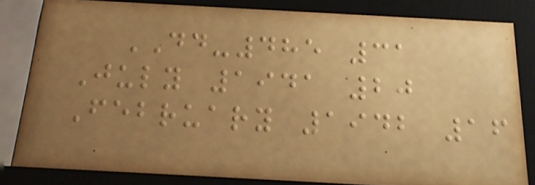DD-485 31
July 1941 20
February 1942 16
